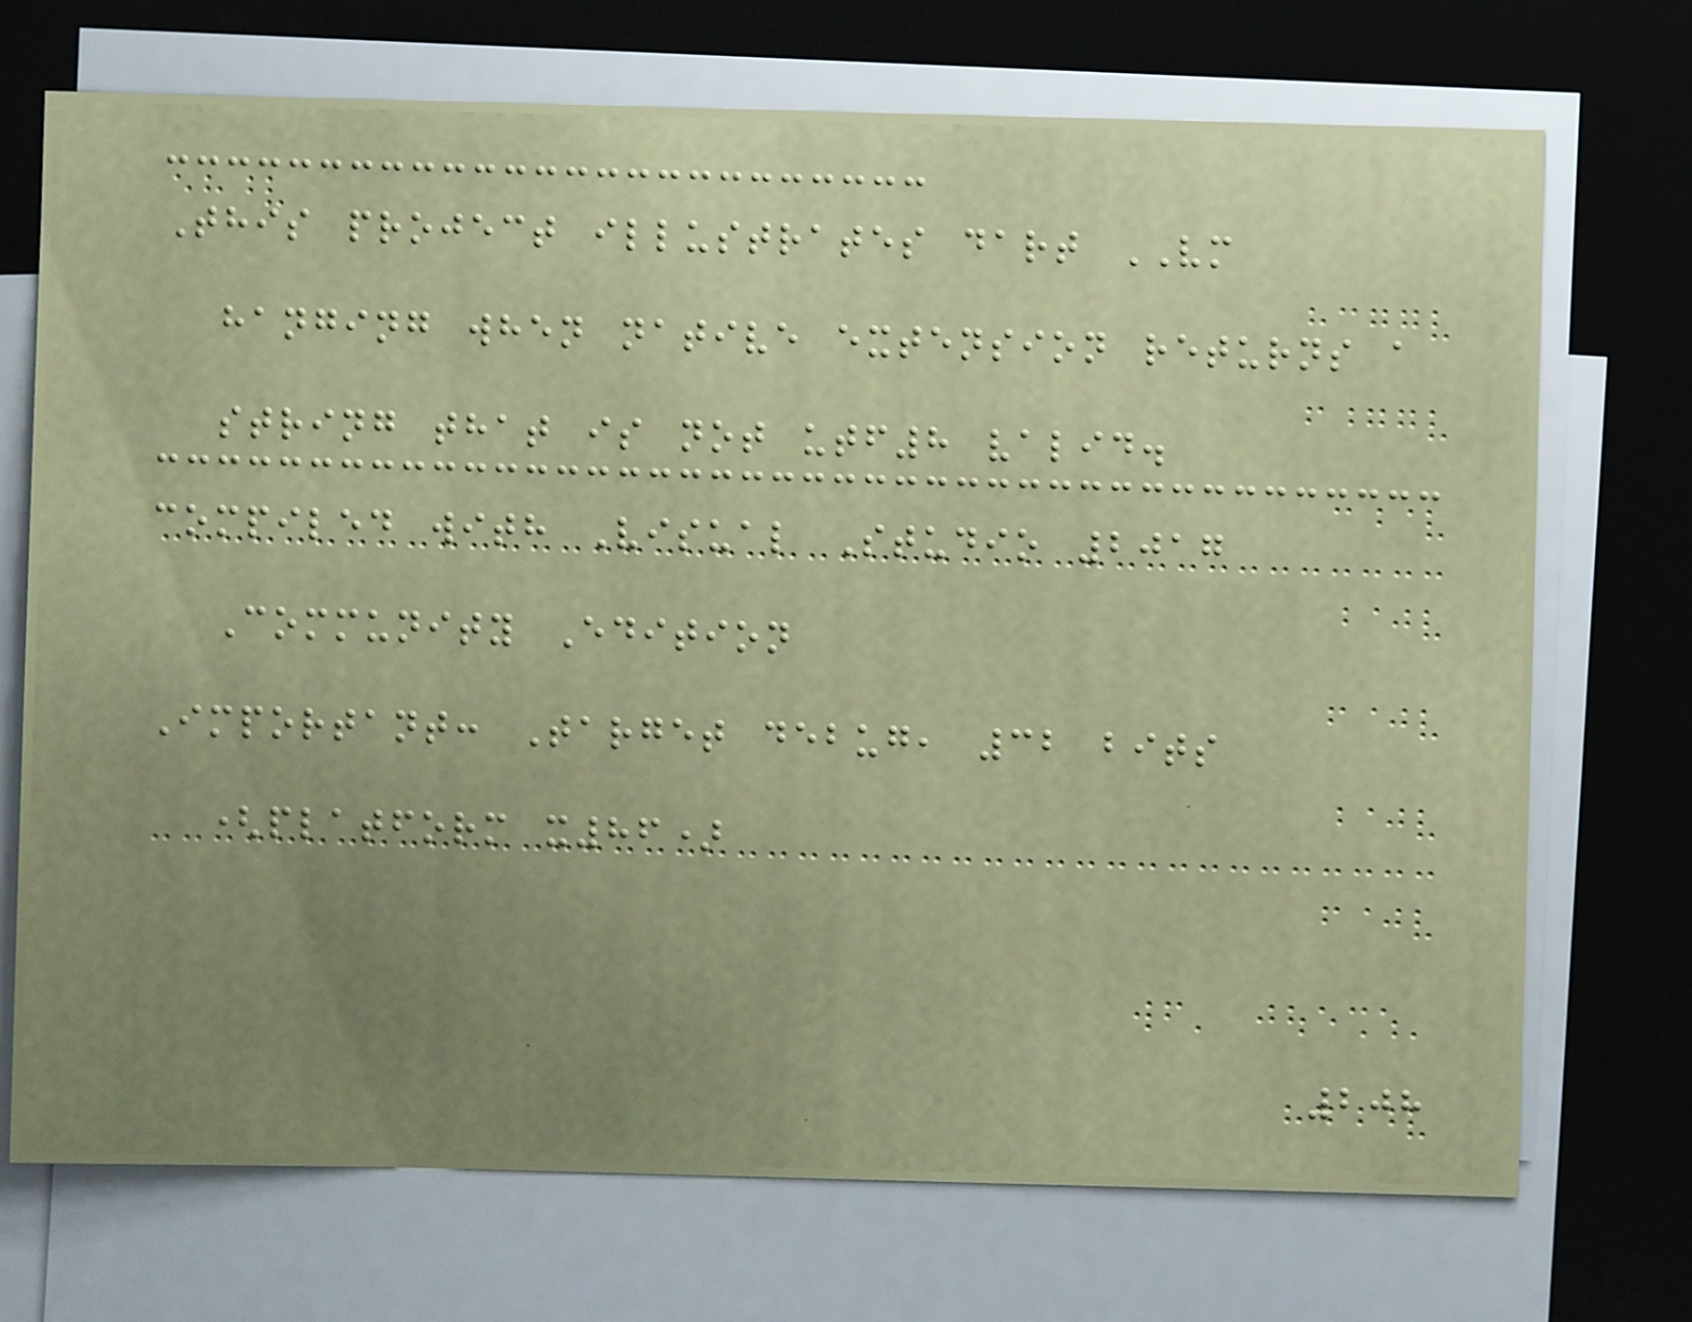This project illustrates dart VM
hanging when native extension returns a
string that is not utf8 valid.
compiled with Visual Studio 2017
Community Edition
Important: Target debug, 32 bits
(platform x86)
208
